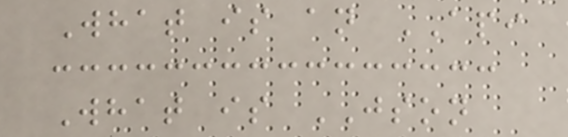What is an API
What is JSON
